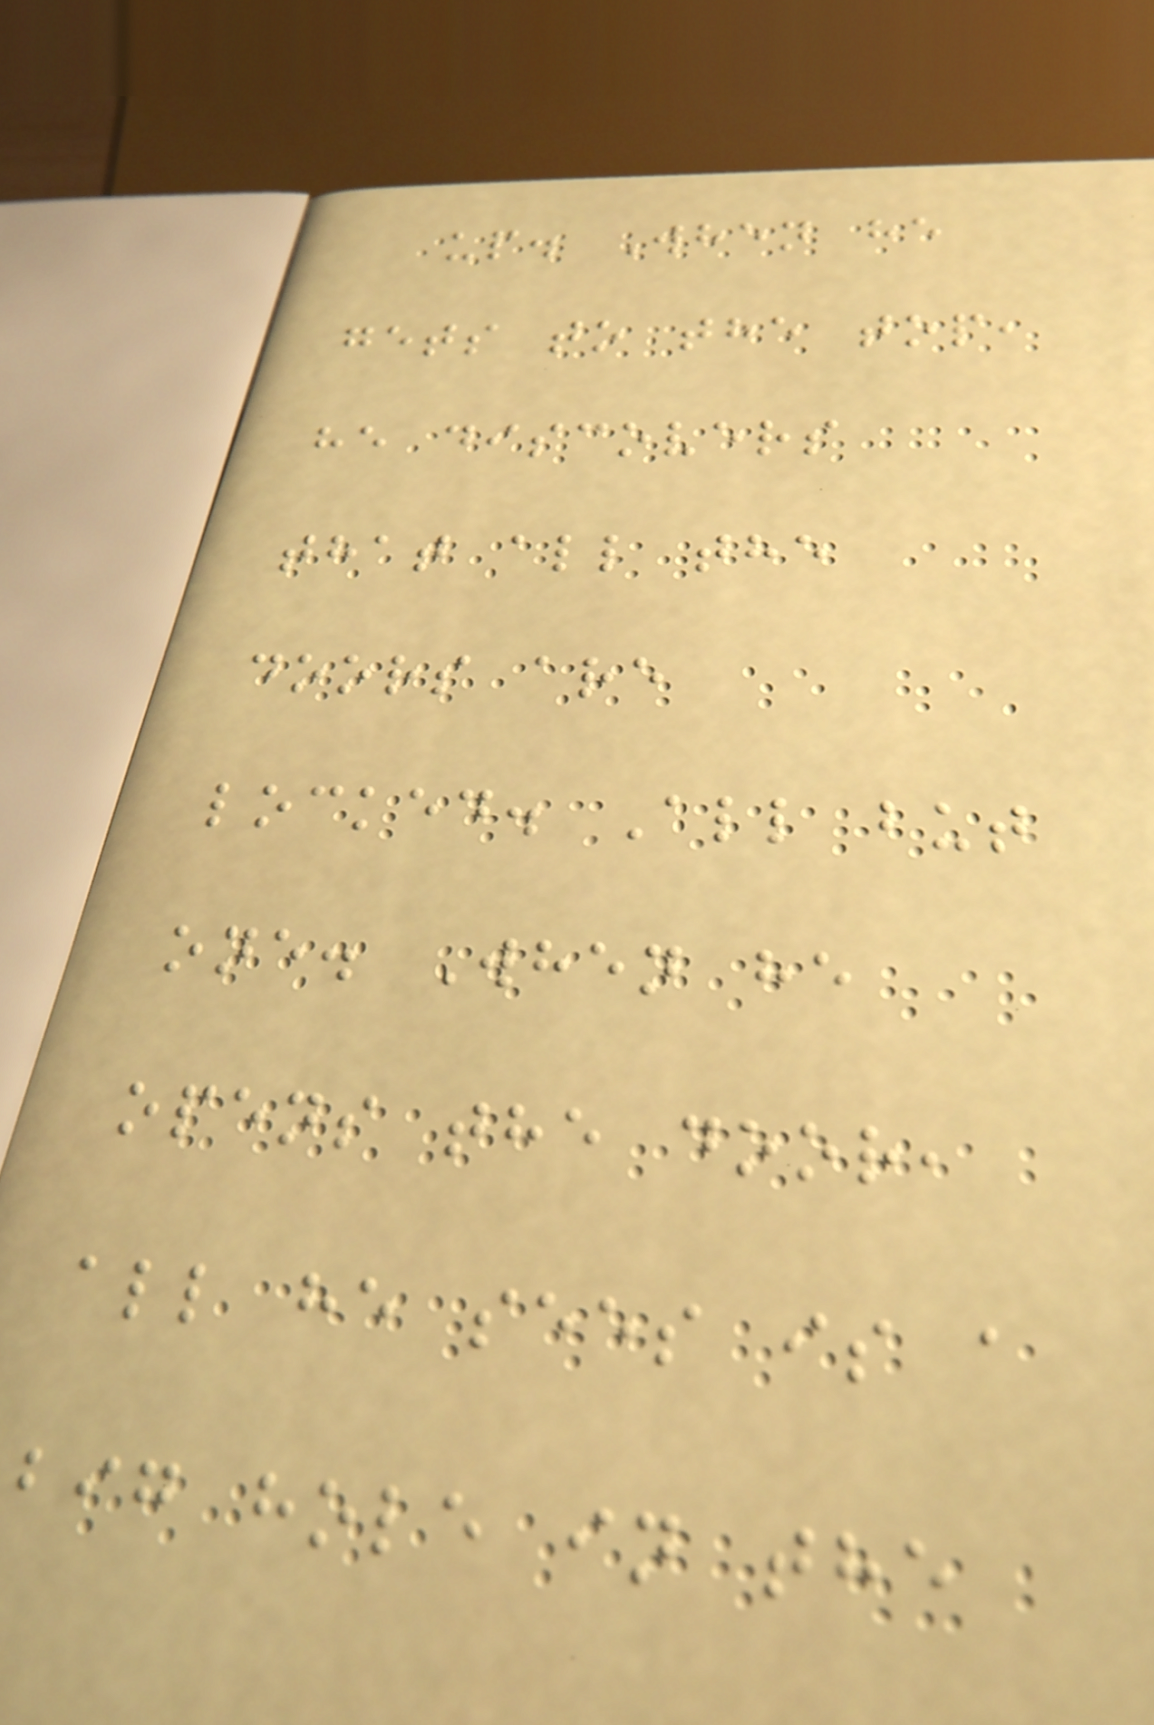up. When he
gets to the top,
he discovers
that all the
doors are
locked. All but
one. When he
opens the door,
all he sees is a
big hole in the
